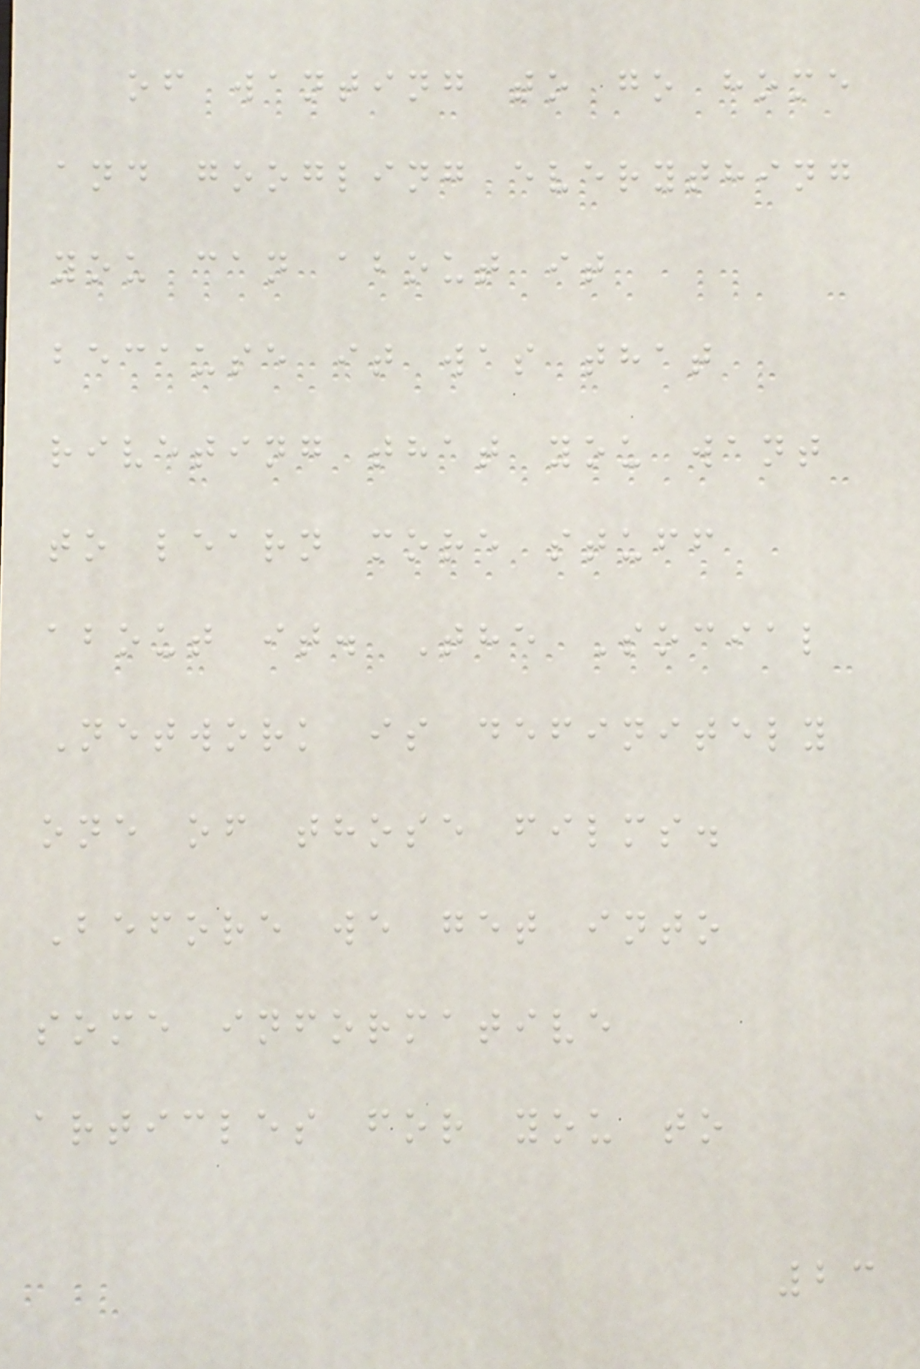of wanting to go home
and googling everything
you can about it
because it was that
riveting that you want
to learn more stuff
about it. The Social
Network is definitely
one of those films.
Before we get into
some informative
articles for you to
23
